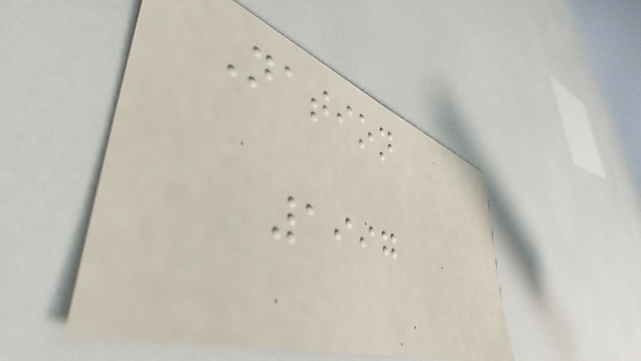Nation
1997
